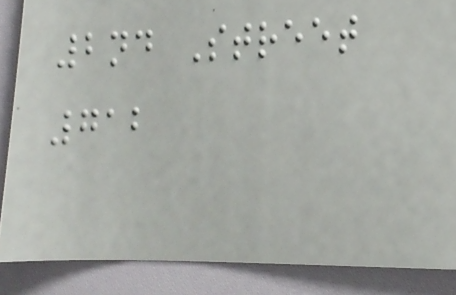2nd Street
712
